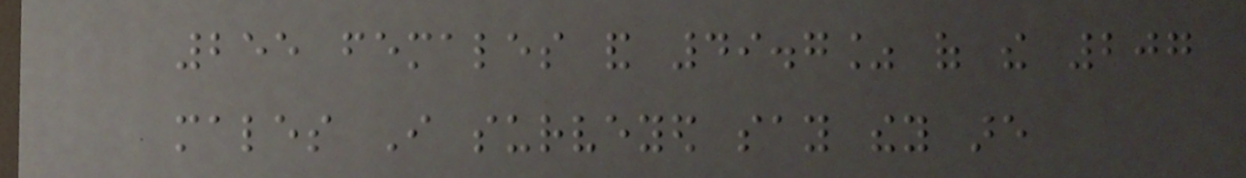255 females and 49.7% of the 207
males I surveyed say they are
